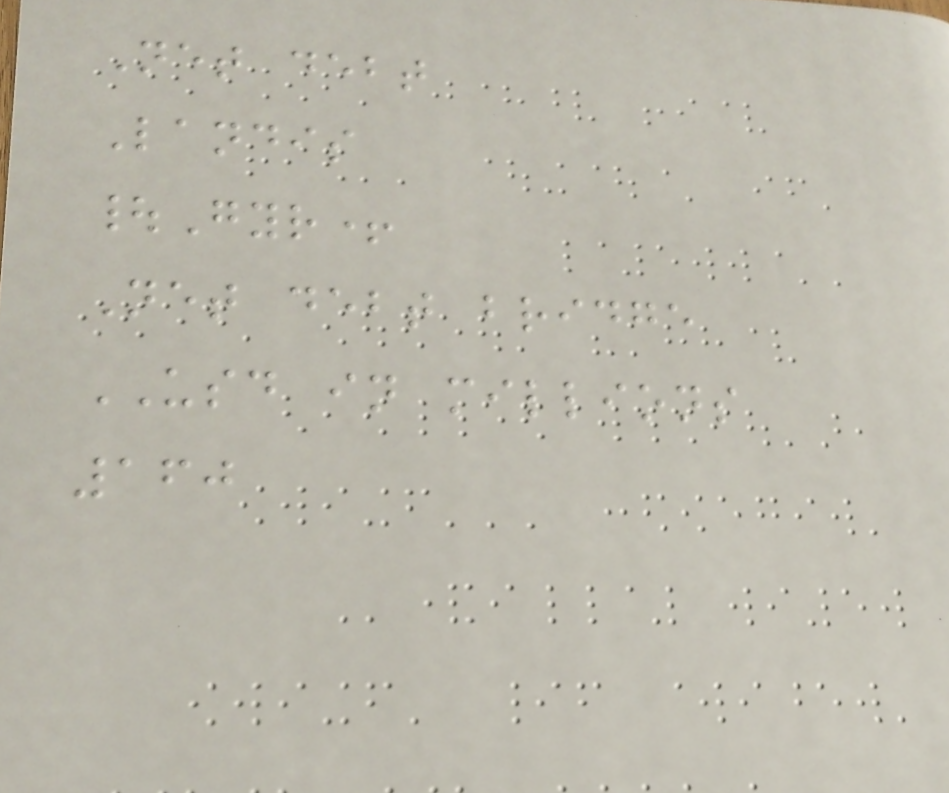Net debt
Landis
|Gyr+
Net debt bridge
USD in millions
160
